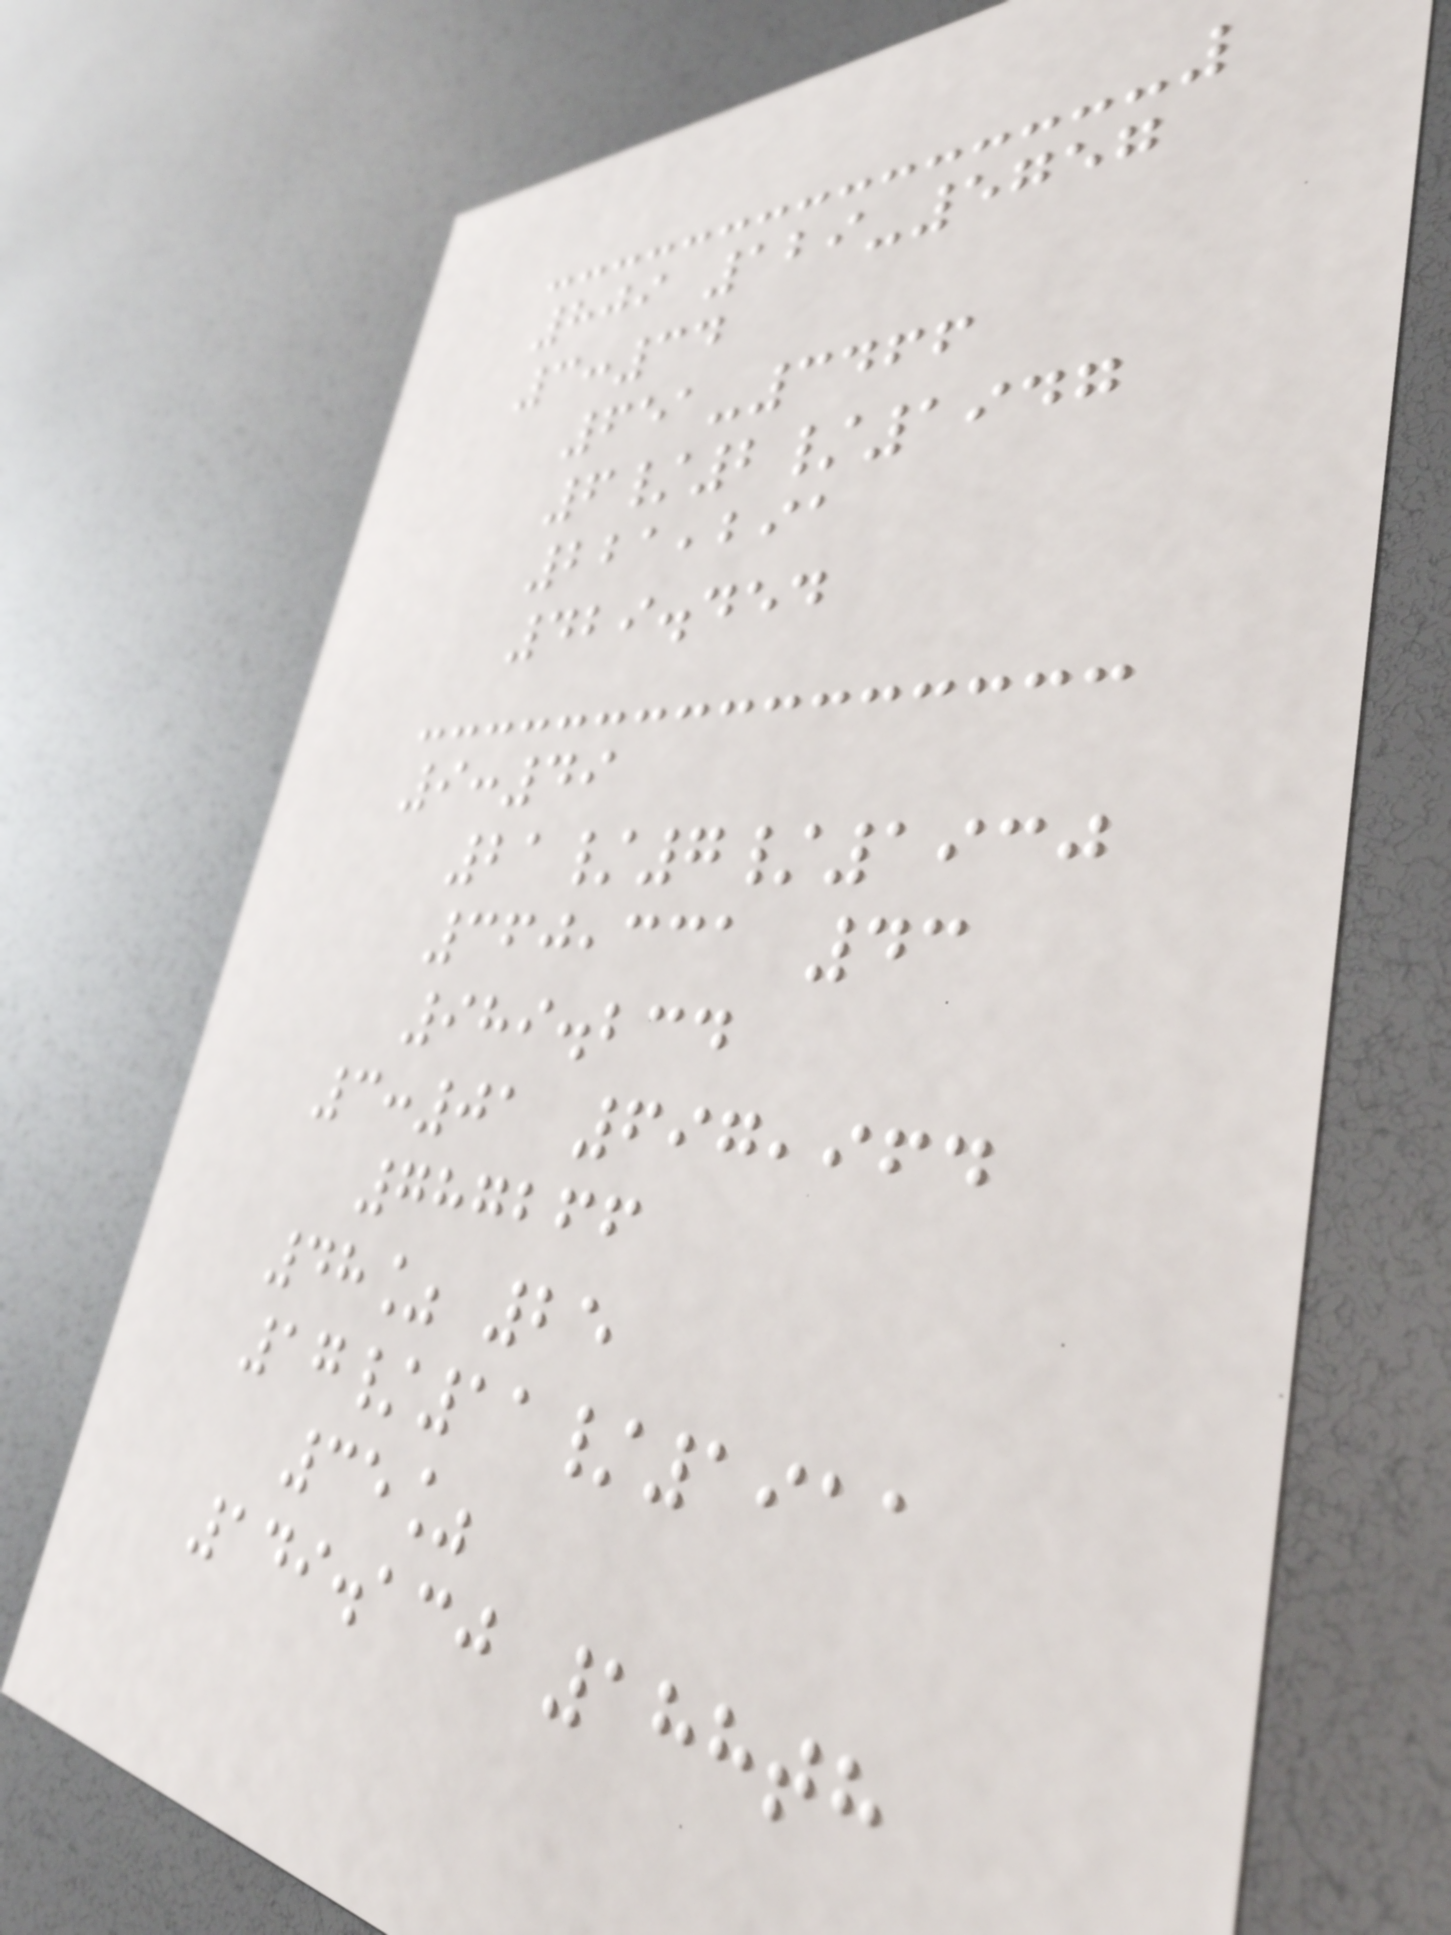809 129-5757
3:34
651-3466
6/2/1947
221,291
429.454
9:49
21/7/1930
360,331 43
989.234
3:01 697,964
787266
48% 25
17/11/1911
35%
149.130 188th
